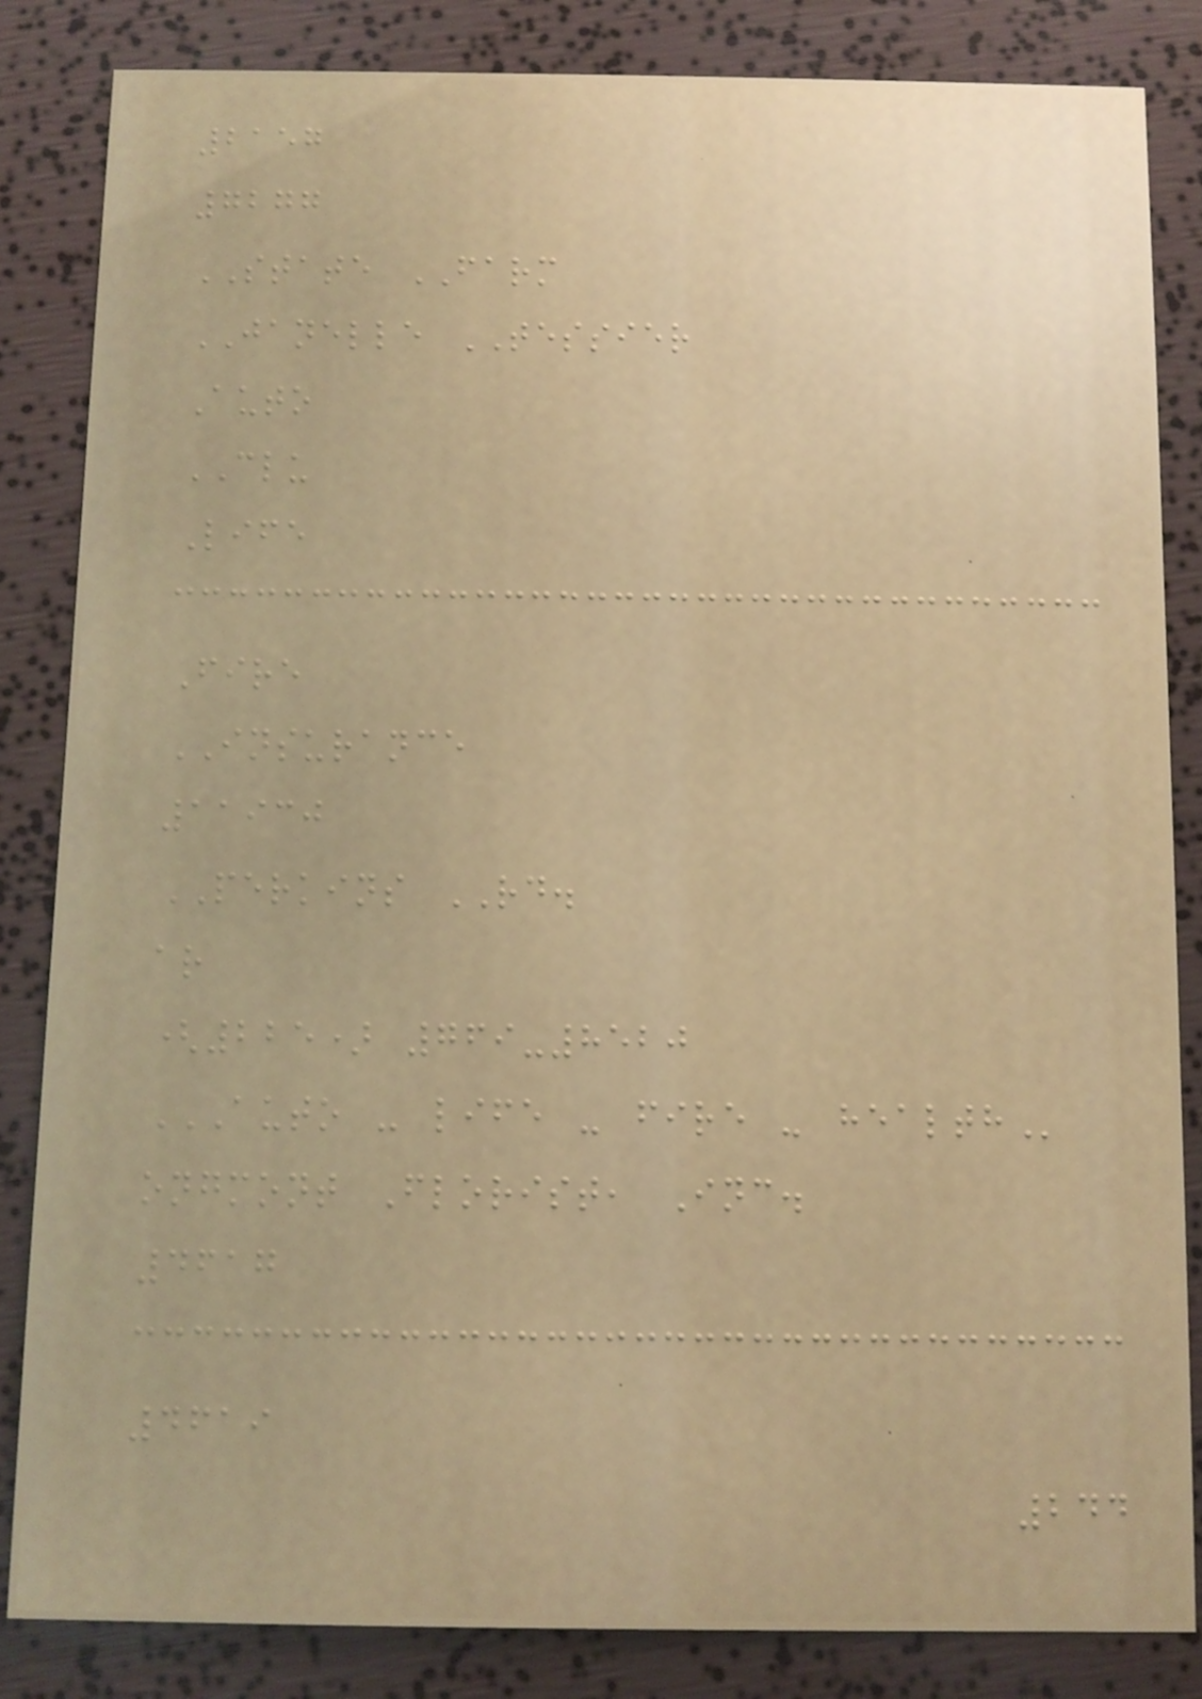2157
7277
STATE FARM
JANELLE TESSIER
Auto
CLU
Life
Fire
INSURANCE
11930
PERKINS RD.
ar
(225) 769-8520
AUTO - LIFE - FIRE - HEALTH
ongmont Florist, Inc.
4617
4619
244
